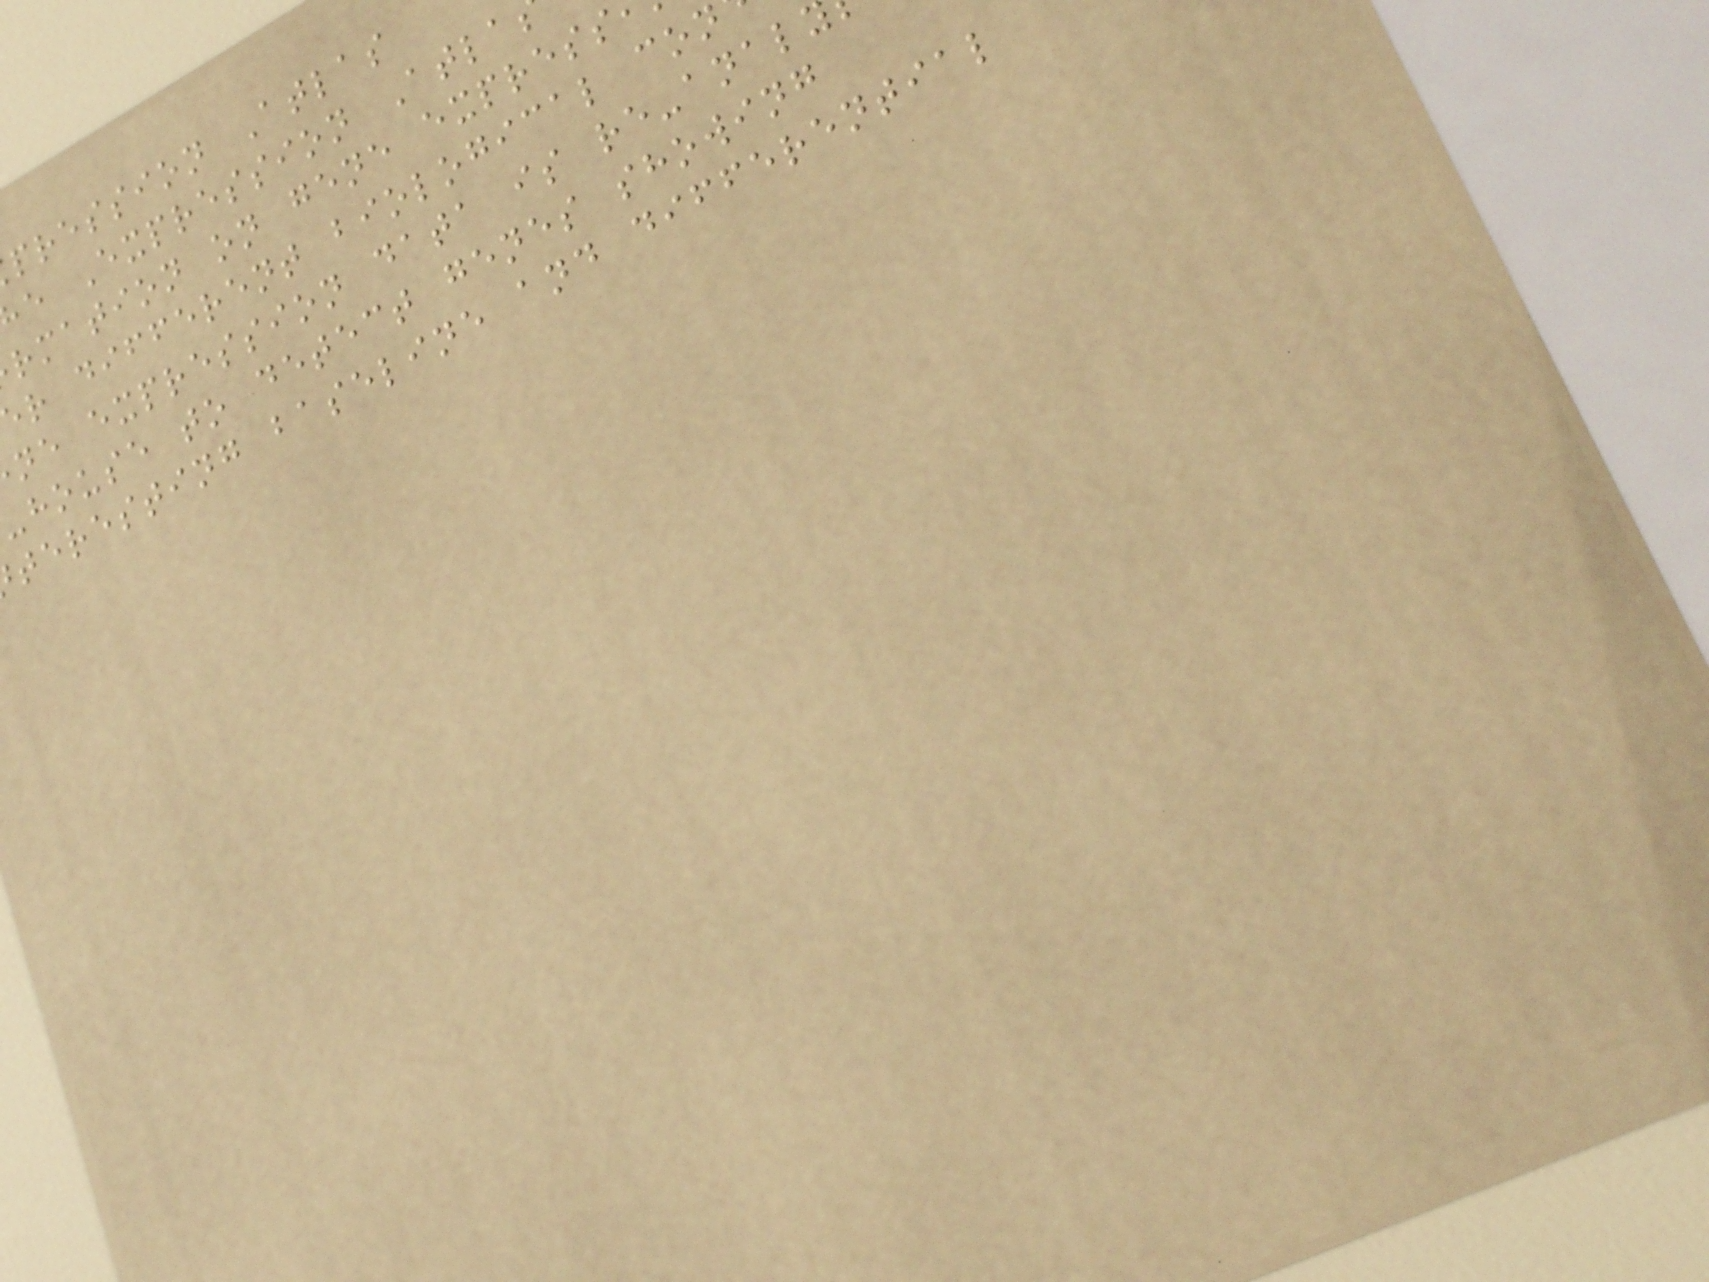pression Atlas
e Expression Atla
rmation on gene express
r different biological con
ne expression data is re-anal
-house to detect genes showing
teresting baseline and differential
